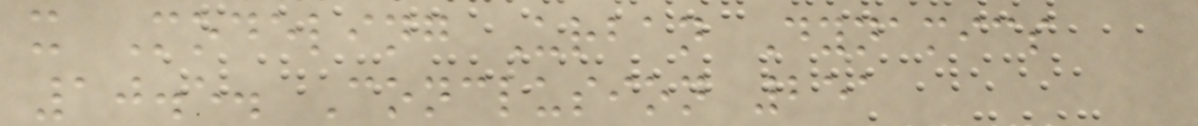x Modeling Urban Dynamics
10.5. Conclusion 251
